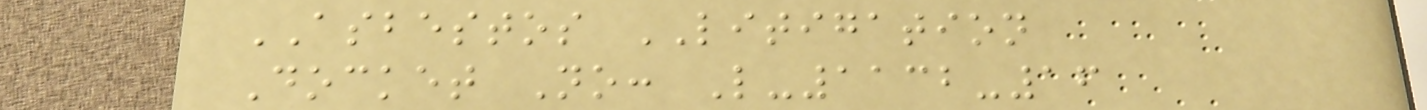ASBESTOS LITIGATION
Docket No: L-1132-16
